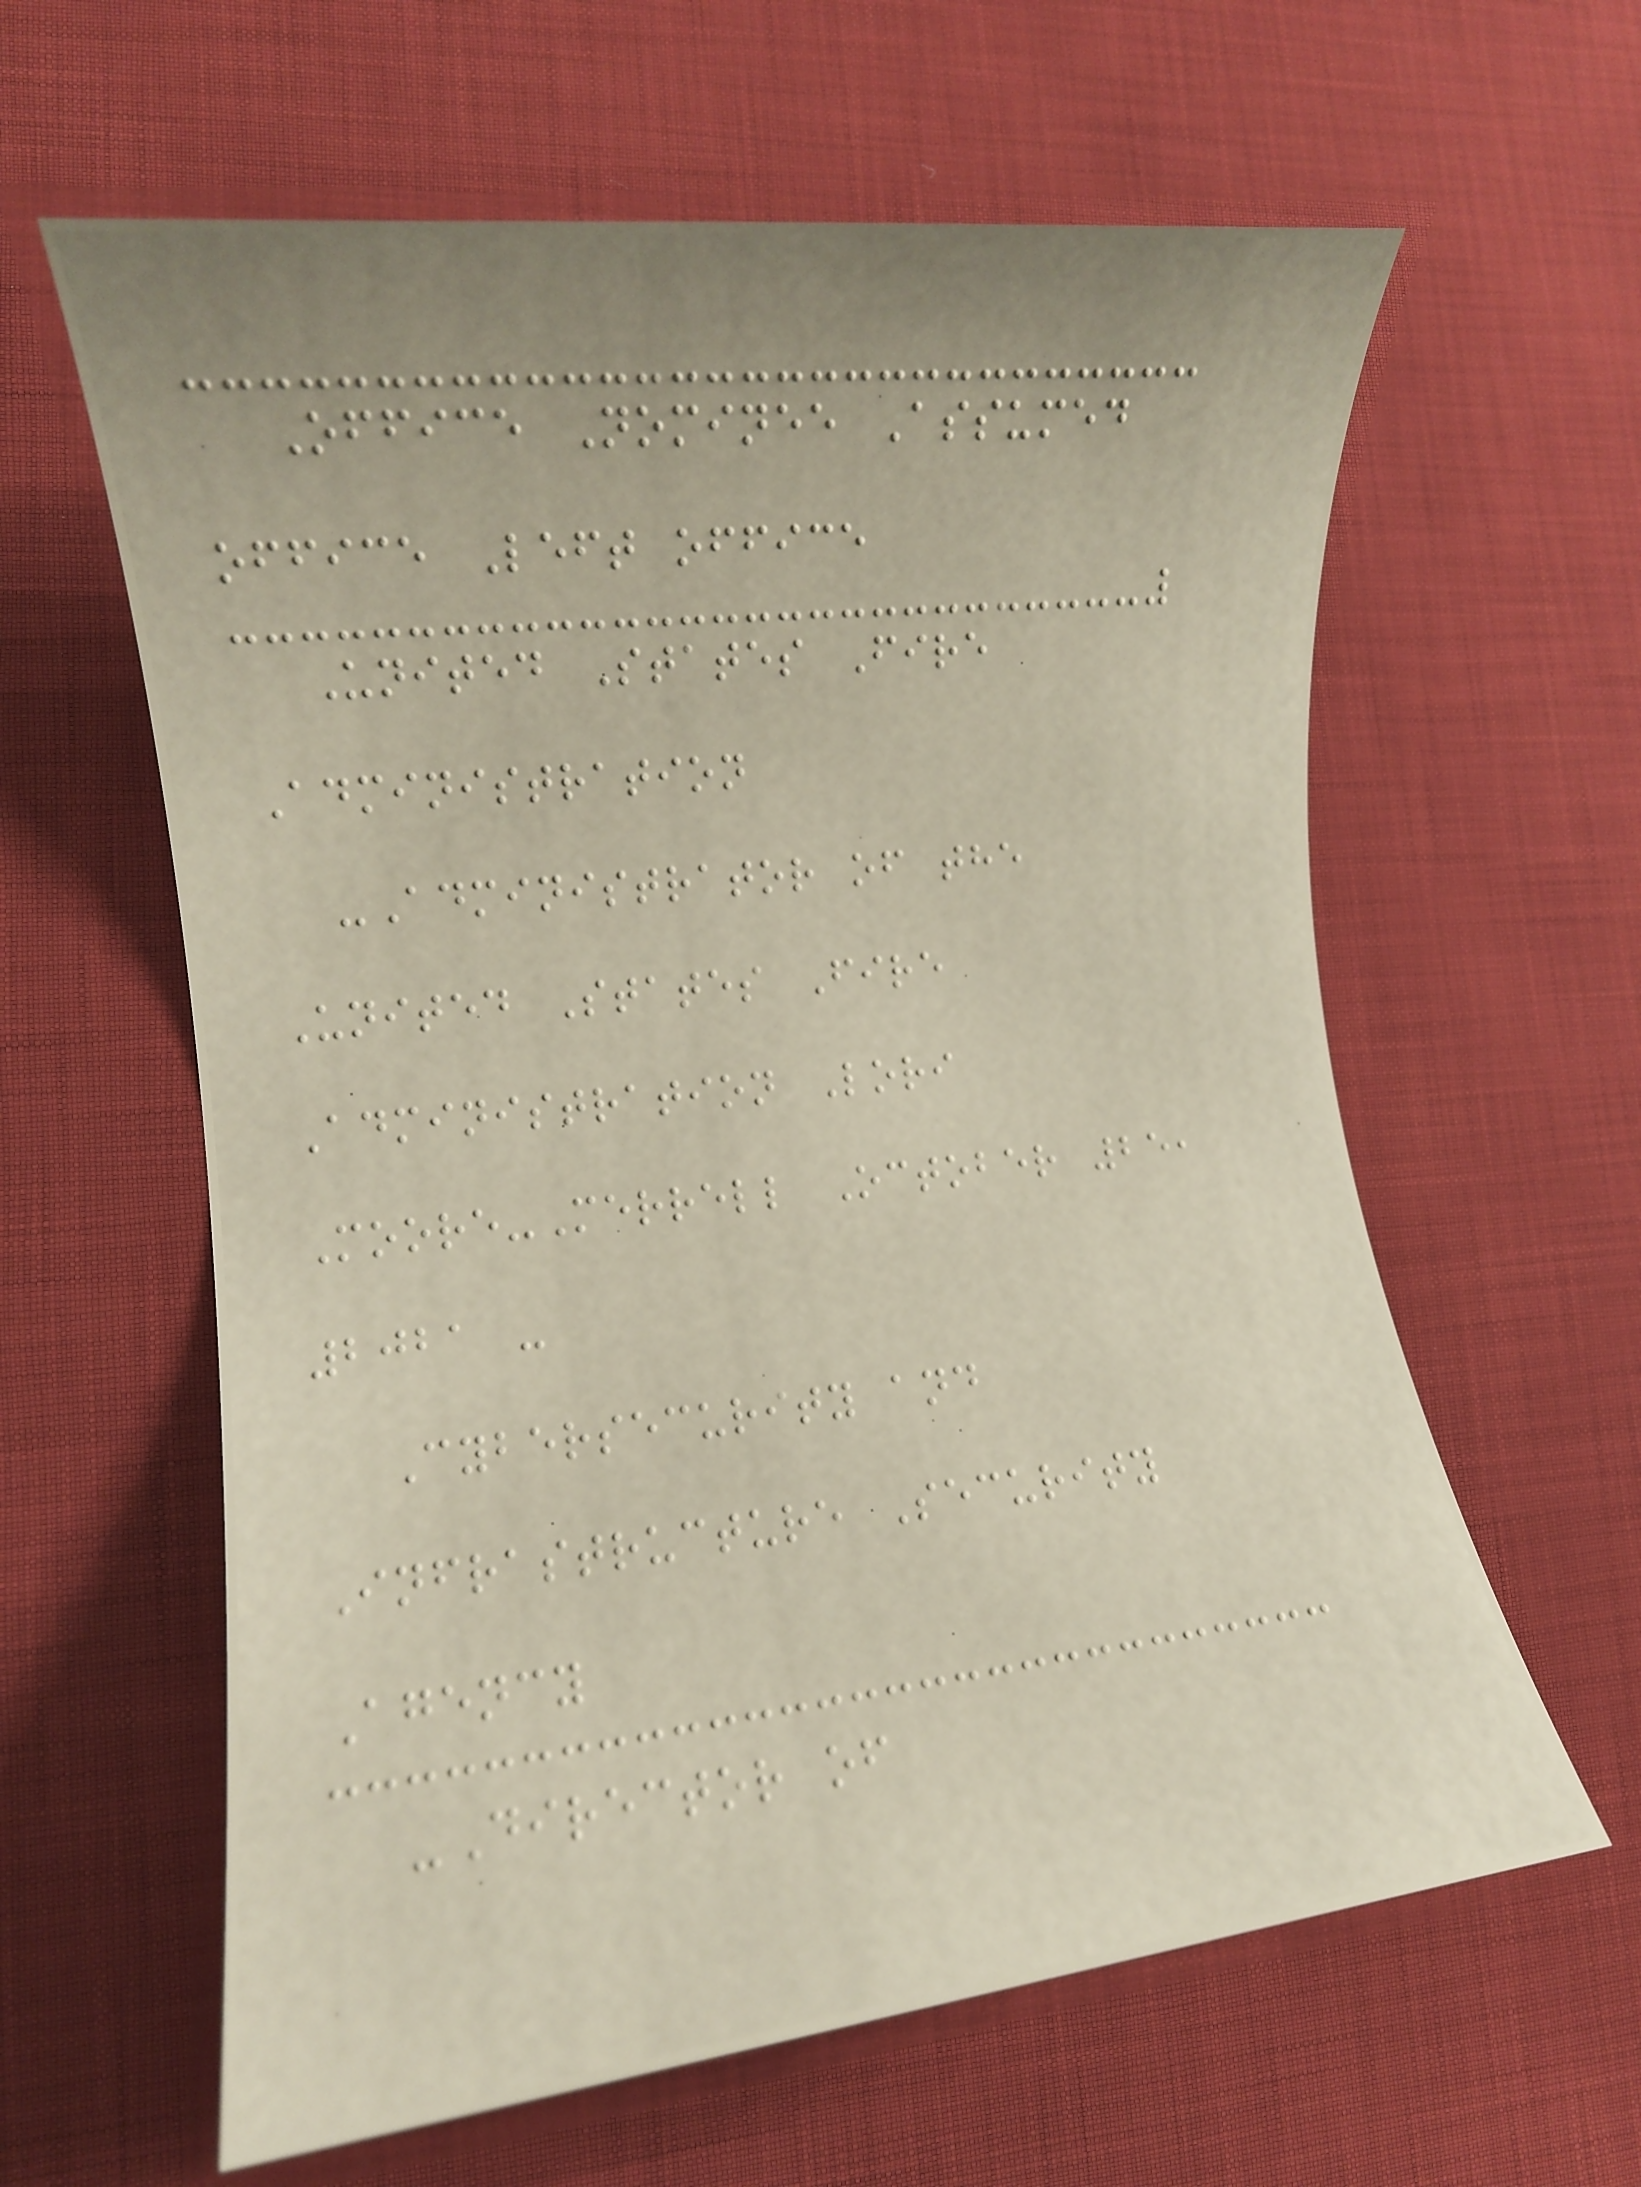Office Nominee Assumed
office Left office
United States Fire
Administration
-Administrator of the
United States Fire
Administration Lori
Moore-Merrell October 25,
2021 -
Cybersecurity and
Infrastructure Security
Agency
-Director of
